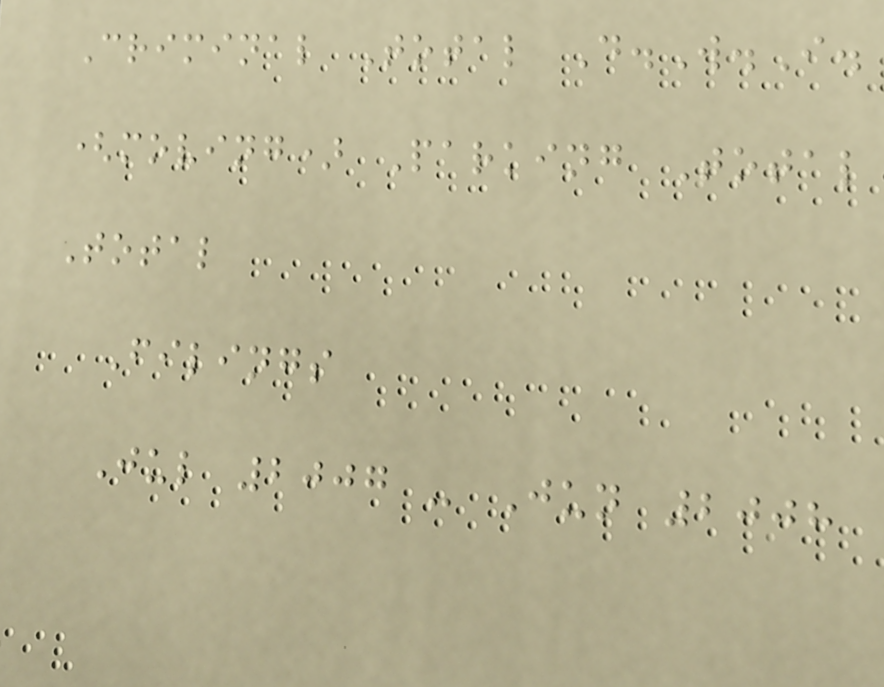Criminal Total D.W.I.
(moving) Parking Total
Total
Filings
Jul 2007 - Jun 2008
